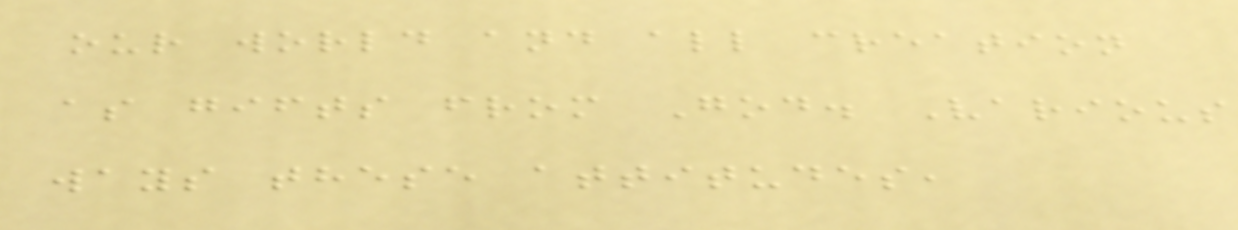our world and all creation
as gifts from God. Various
ways these attitudes,
